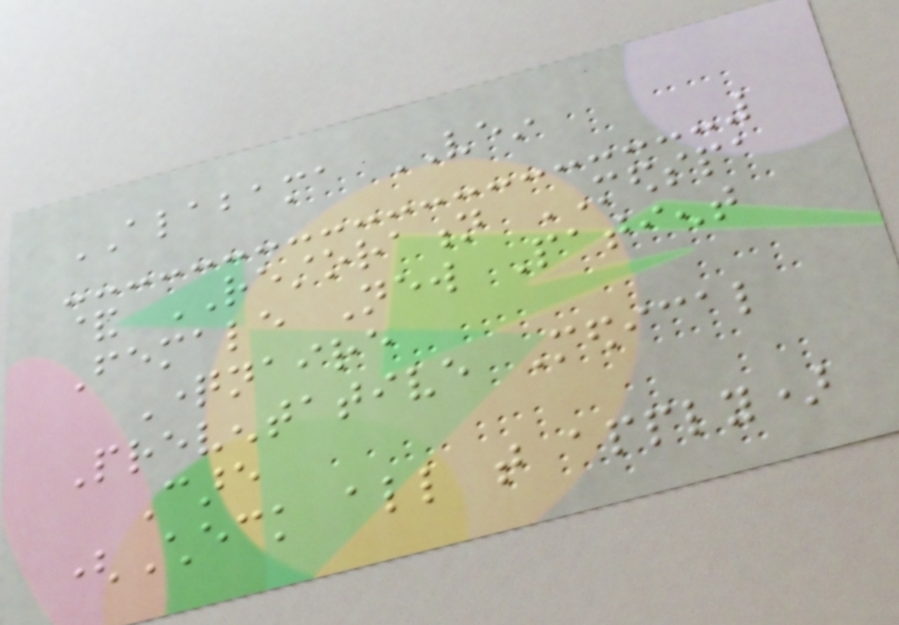ALABAMA VEIN
& RESTORATION MEDSPA
Female New Patient
Questionnaire
Preventative Medical
Care
(Check all that apply)
